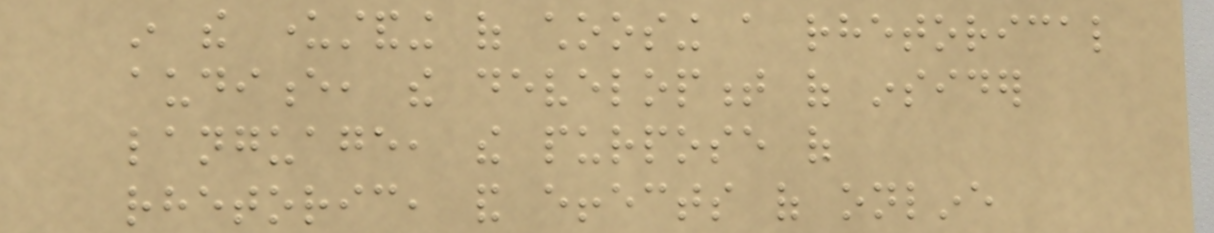in the understanding of choosing a rhetorical
audience, the development of insider
language, the purpose of
rhetoric, and effects of online
